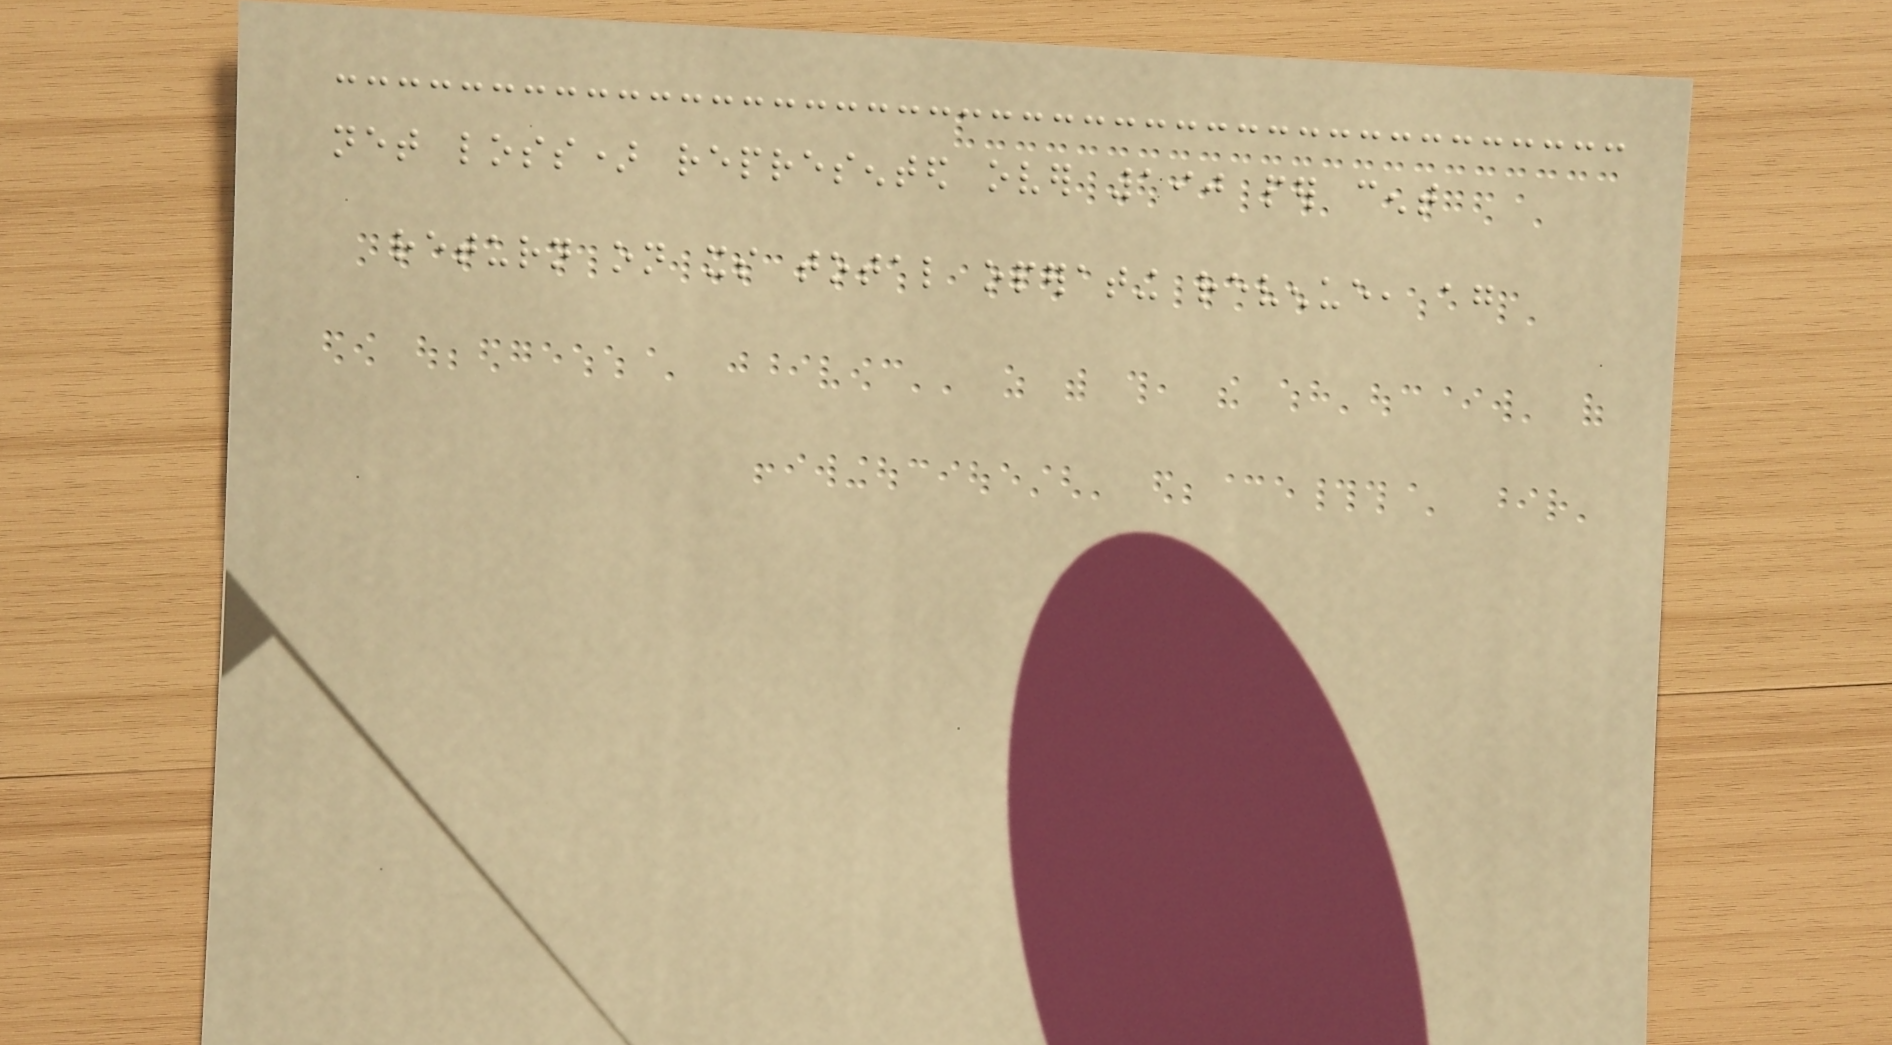net loss) represented over 190 per cent
return on its total operating revenue, again
